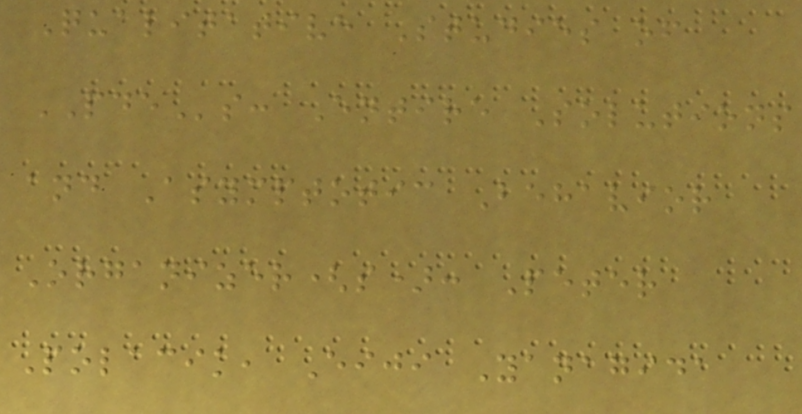Qualitative Studies of
PDEs: Entire Solutions
and Asymptotic Behavior
Organizer(s): Peter
Polacik, Eiji Yanagida
